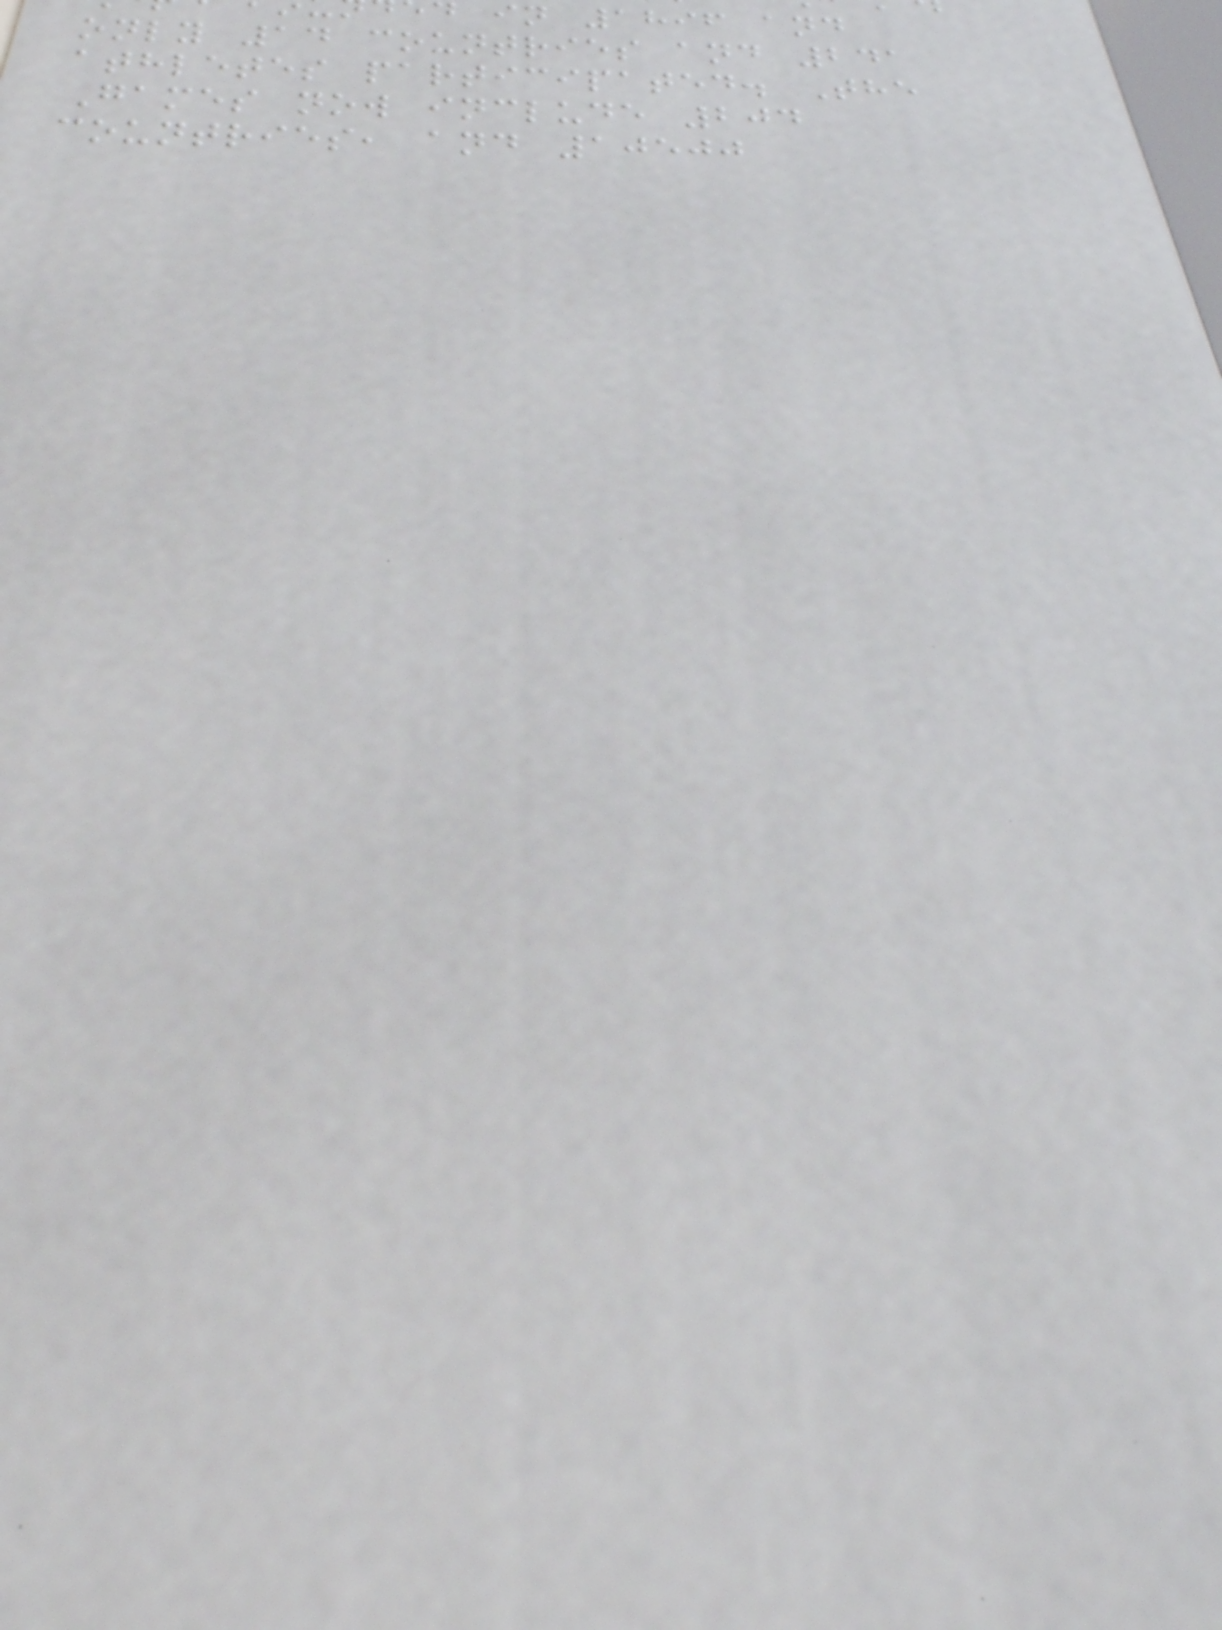in 1896 and
only 14 countries and 241
athletes participated. The
Games now include 204
countries, and 10500
